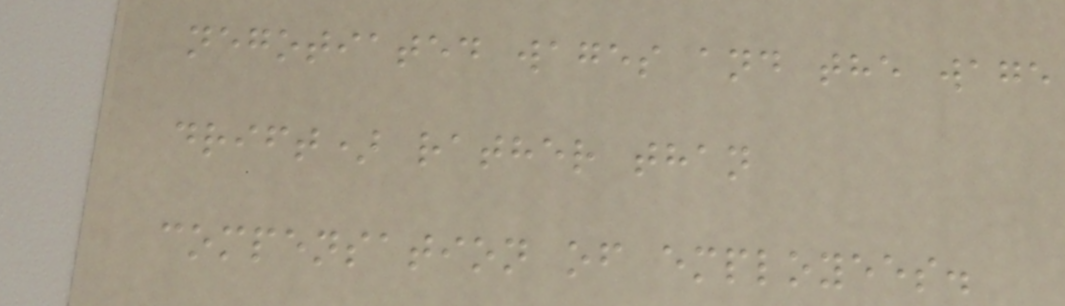negotiated wages and the wage
drift) rather than
compensation of employees.
